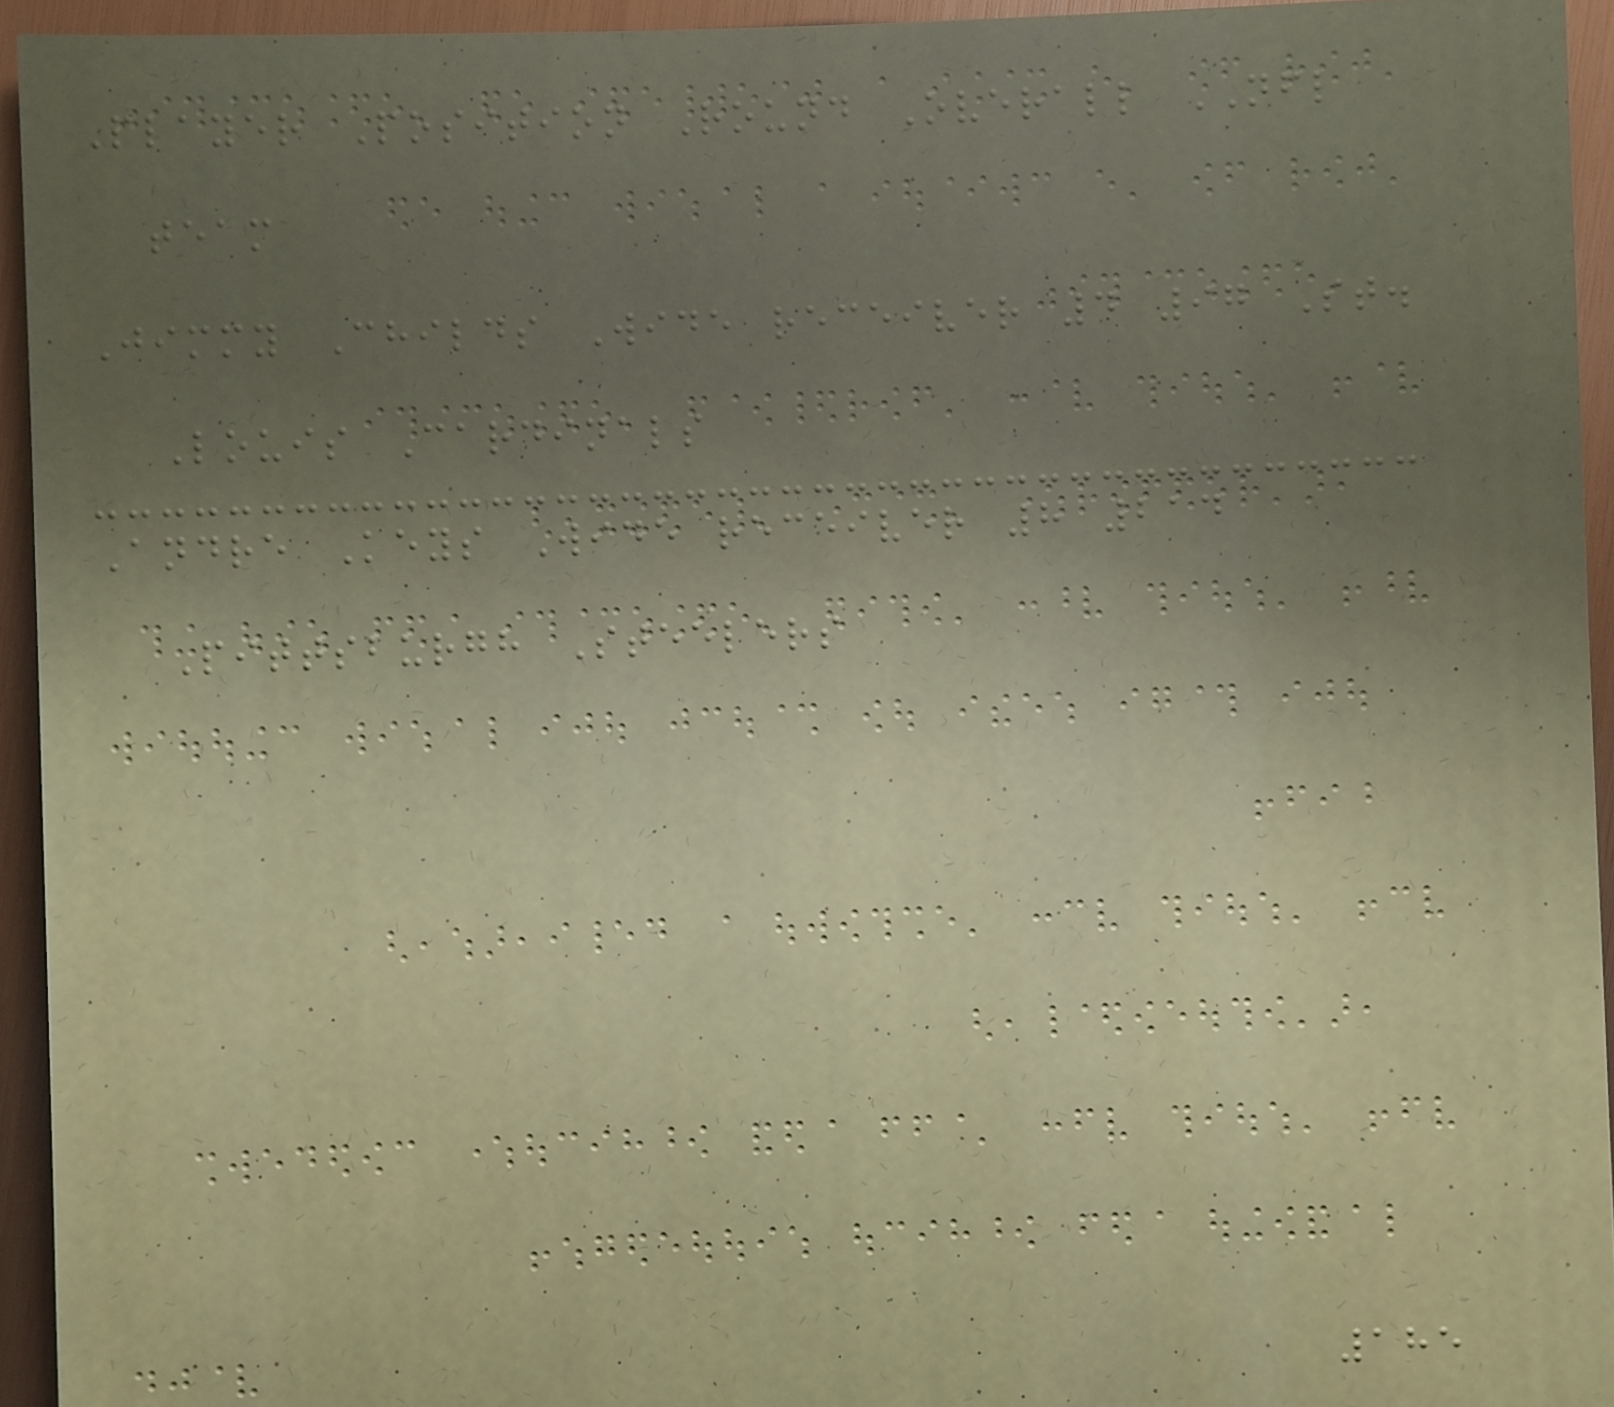Player Position Round Overall NFL
team
Jimmy Childs Wide receiver 4 97 St.
Louis Cardinals
Andre Keys Wide receiver 8 214
Pittsburgh Steelers
185
